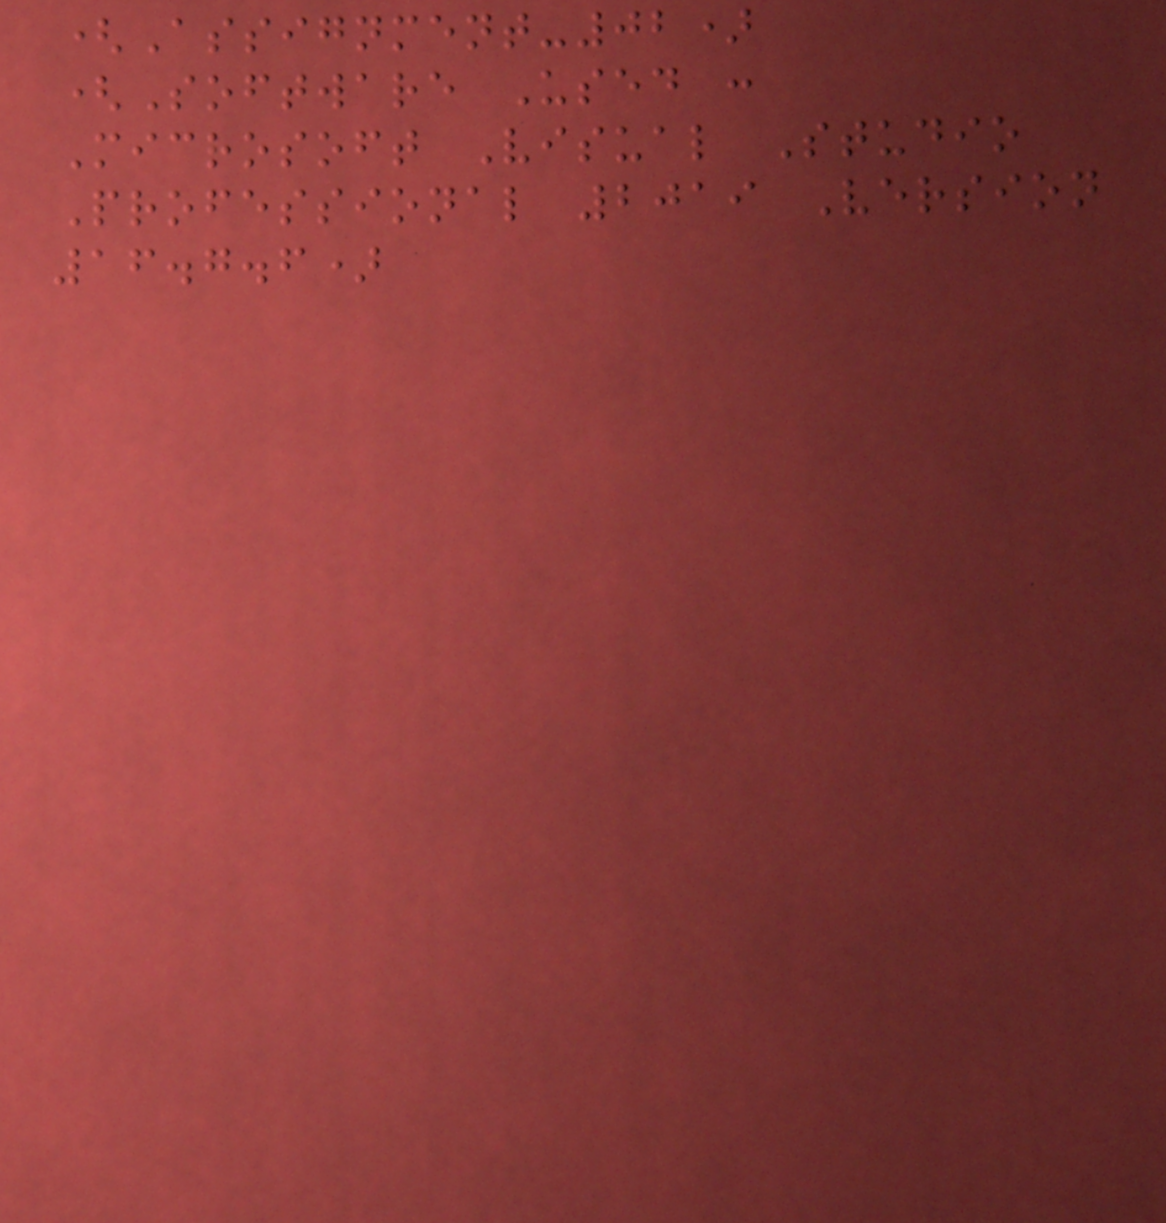(Assignment-02)
(Software Used :
Microsoft Visual Studio
Professional 2019 Version
16.7.6)
